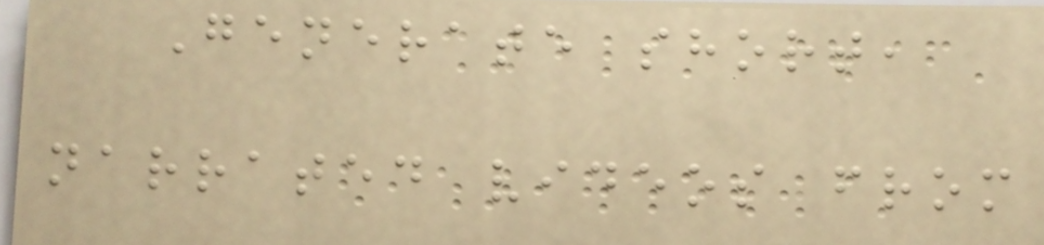Generate short,
narrated videos from
